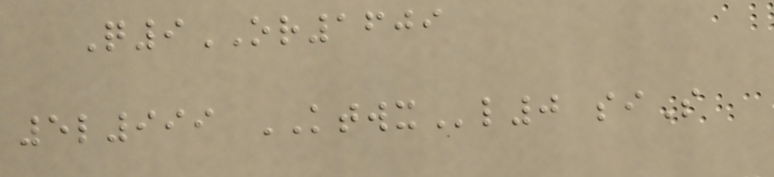Q9OR1609
5l999 KTWXl0 siS
